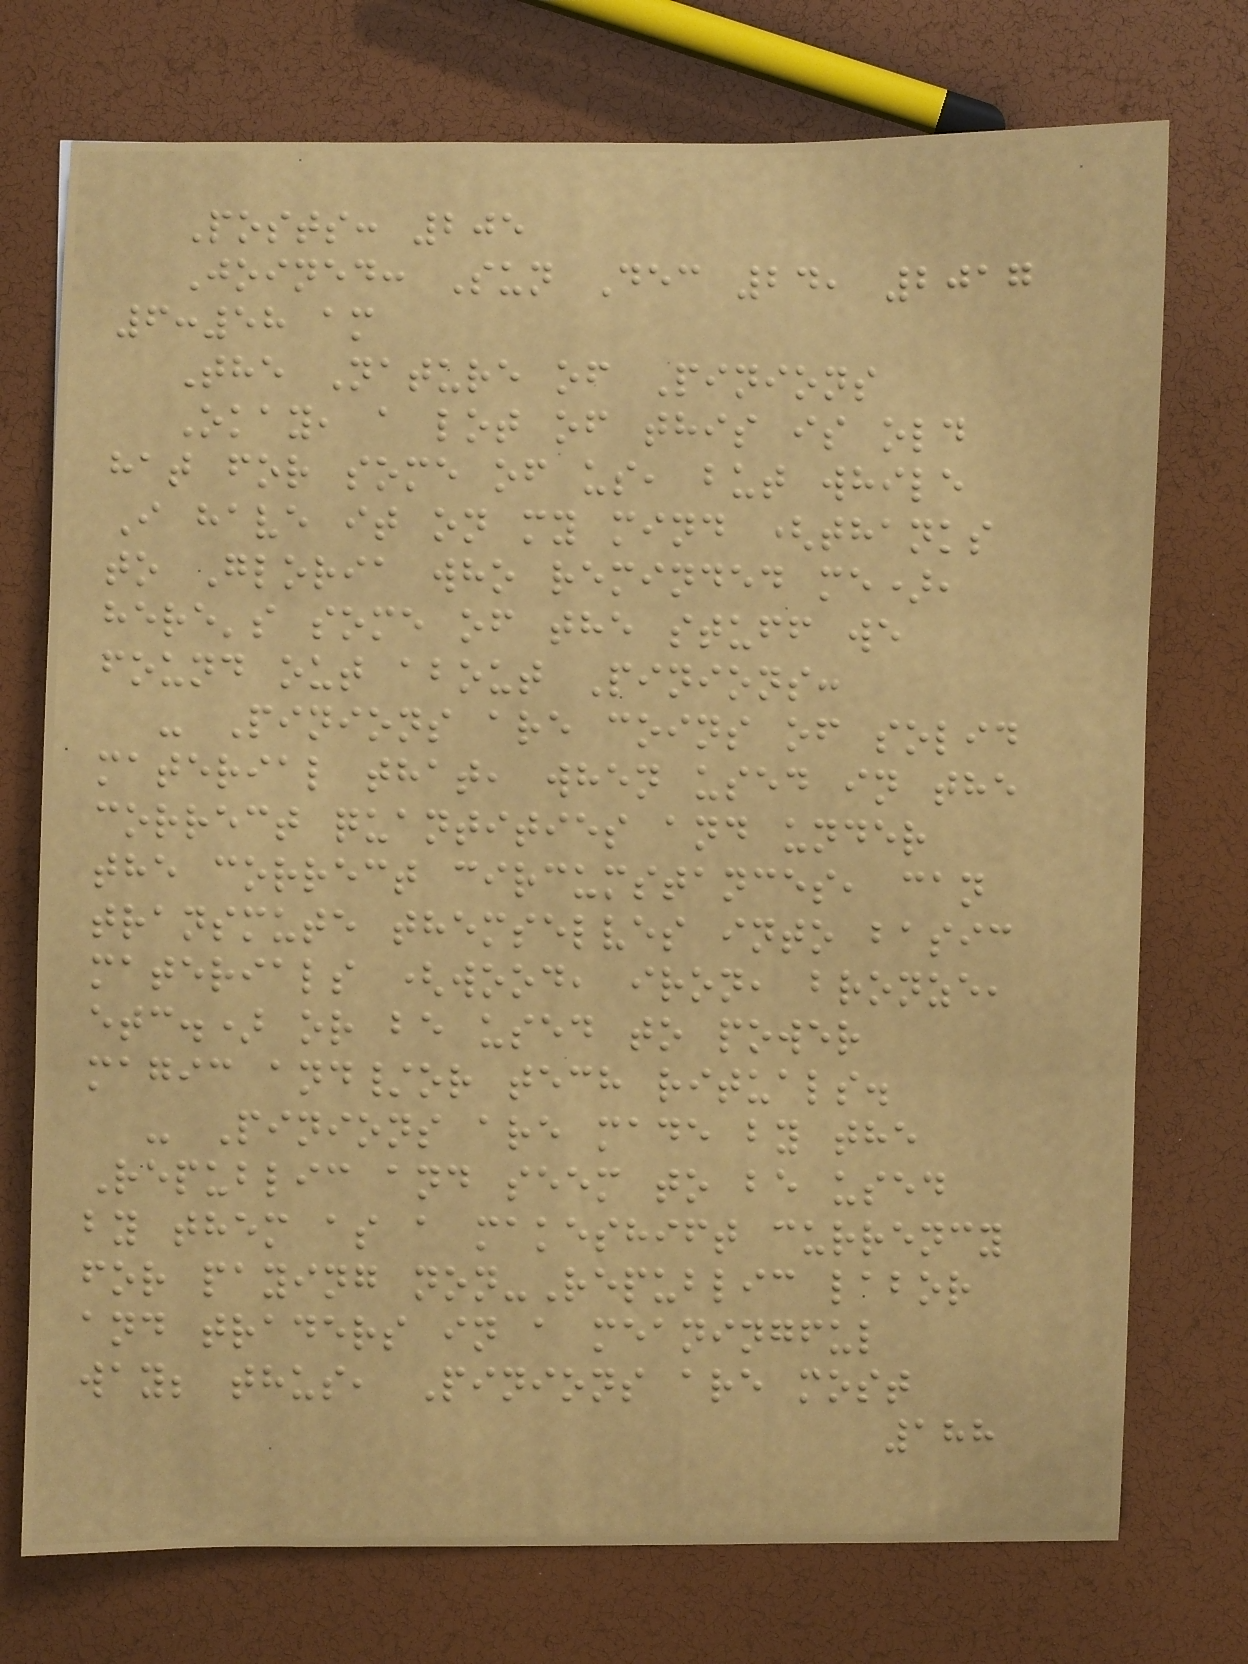Posts: 205
Joined: Sun Dec 24, 2017
6:58 am
The Nature of Pinions
Okay, a lot of this is old
hat for some of us, but while
I have it on my mind (thanks
to Gloria who reminded me),
here's some of the stuff we
found out about Pinions:
- Pinions are coins of solid
material that, when used in the
correct quantities and under
the correct circumstances, can
transmute themselves into basic
materials (wood, iron, bronze,
etc.) or be used to power
magic and/or tech rituals.
- Pinions are made by the
Republic and seem to be used
by them as a makeshift currency
for paying non-Republic labor
and traders in a meaningful
way; thus, Pinions are most
188
